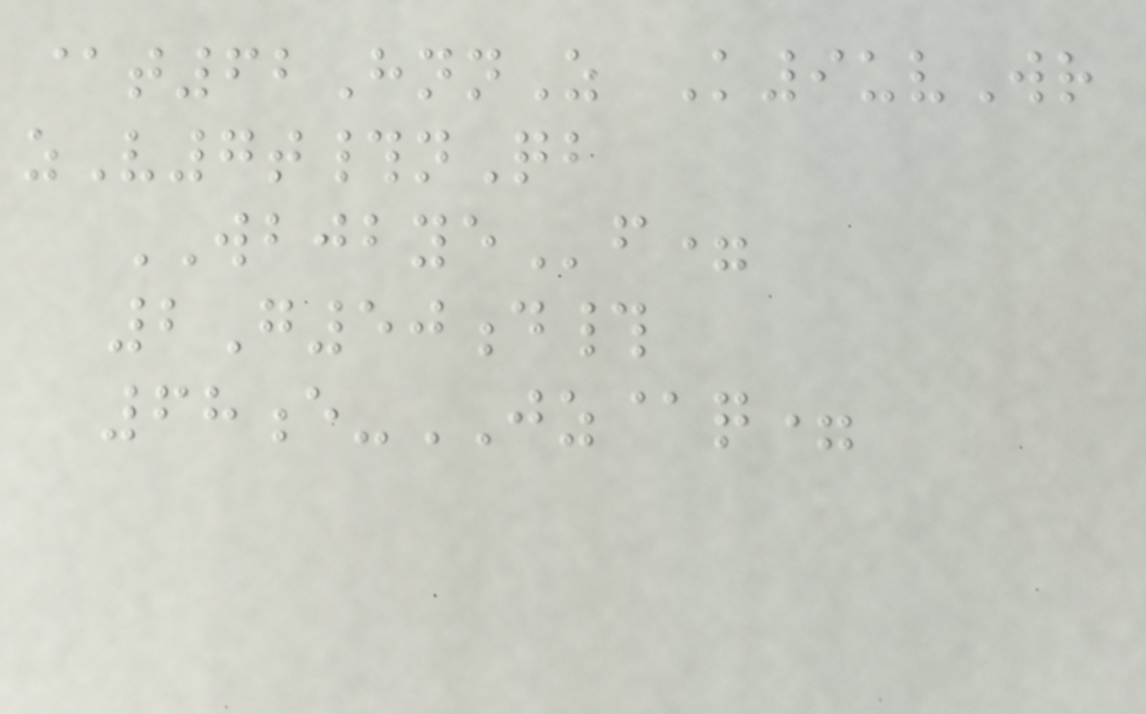@t62HnnZ K9uvWr
zV7t#nQb
WBJBYEf=
2G50d#
68e-JZ@q=
